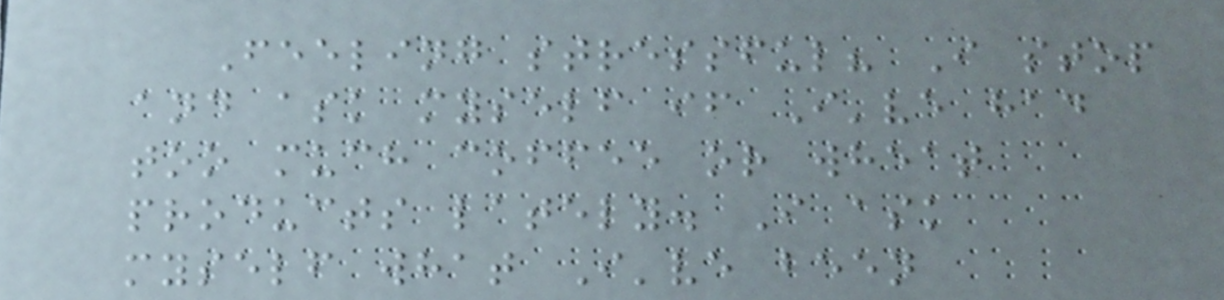Feeling stressful? I stop
and ask myself if I've had
too much coffee or wheat
products lately. I ask
myself what I've been
